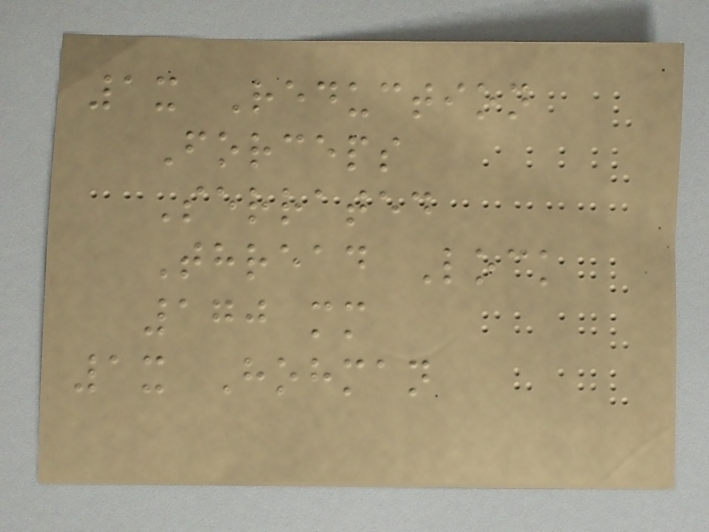1x Reduction
Forceps
Serrated
Thread Lock
170 mm
1x Hohman
